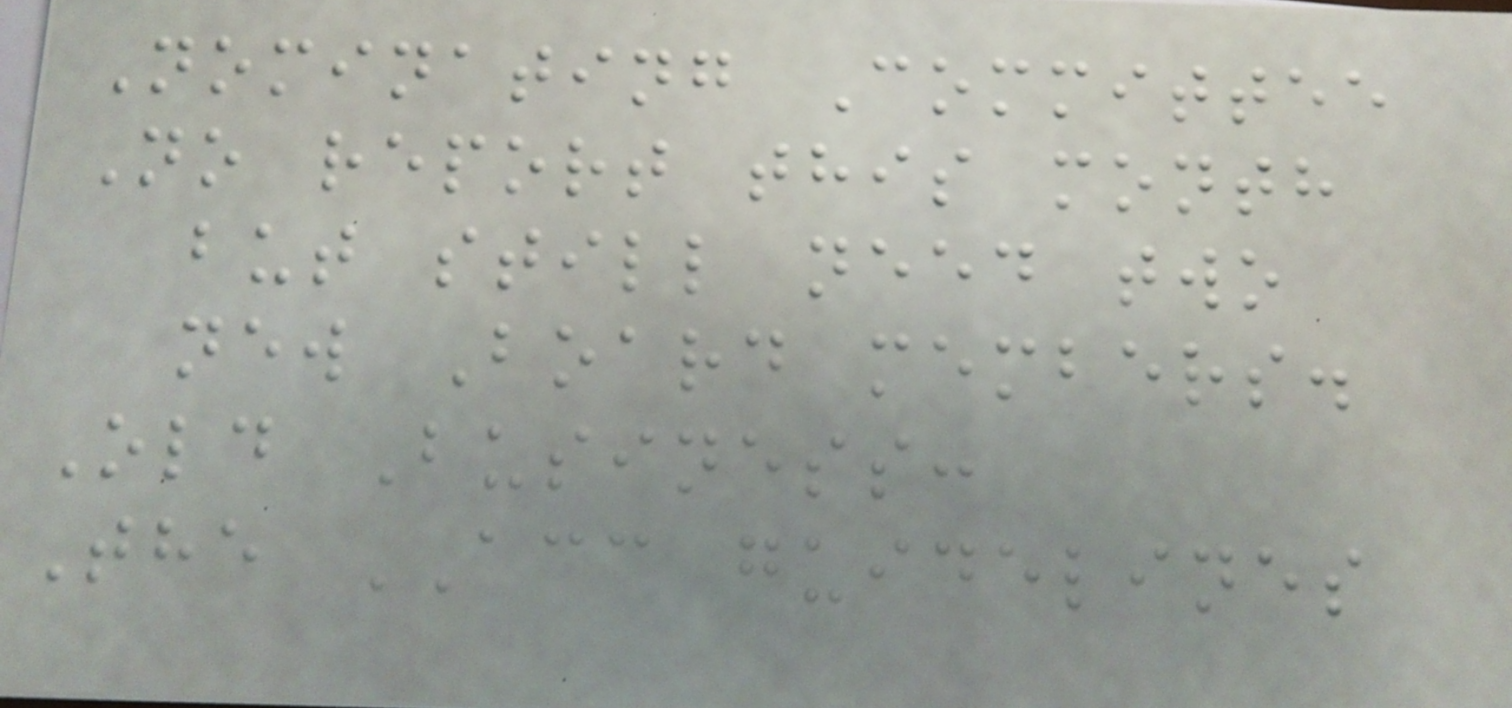Nominating Committee
No report this month
but still need two
new Board members.
Old Business:
The ACC guidelines
